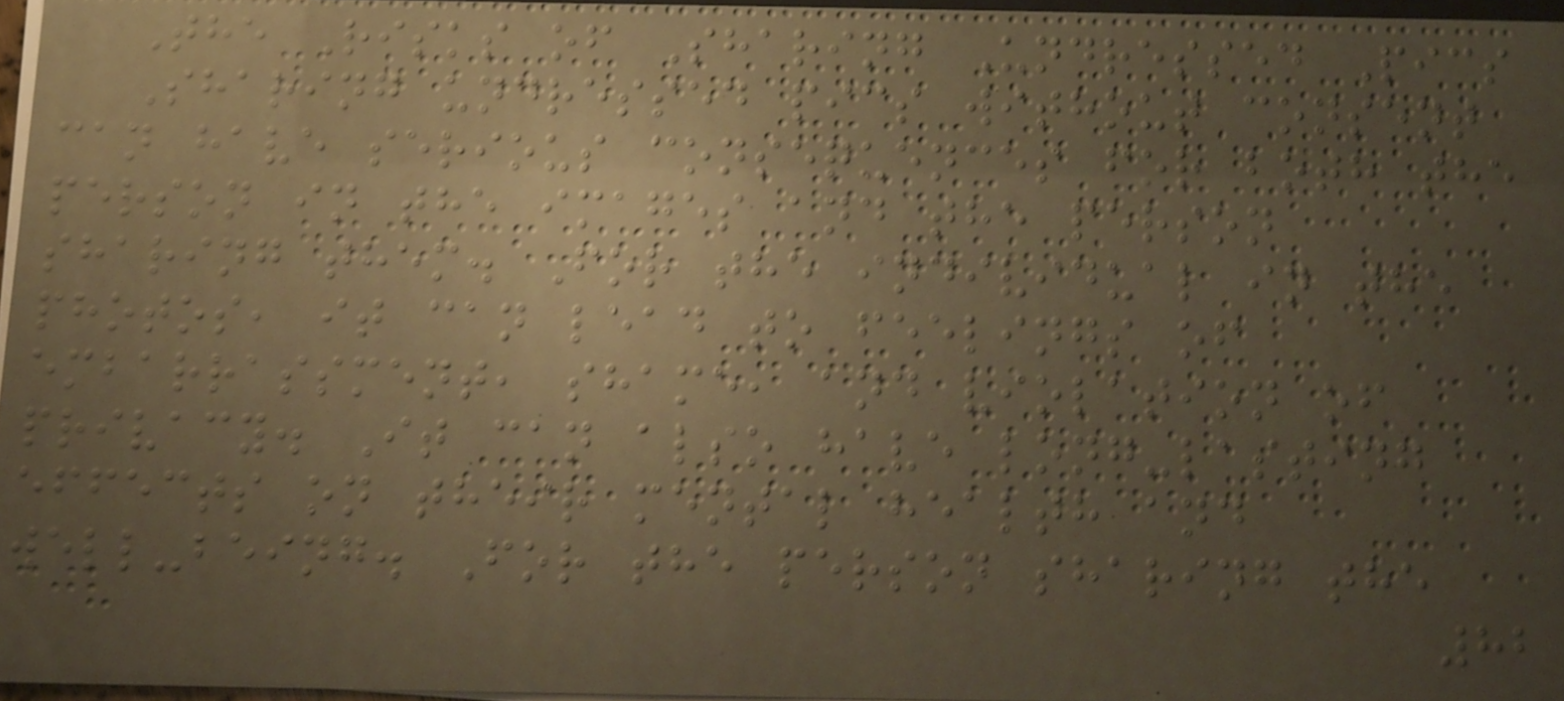The Risks of Sharing Undressed Pics
Sharing undressed pics without consent
can have serious consequences for both the
person in the images and the person
sharing them. For the individual in the
photos, it can lead to feelings of
embarrassment, shame, and violation of
privacy. It can also have long-lasting
effects on their mental health and
well-being. For the person sharing the
82
